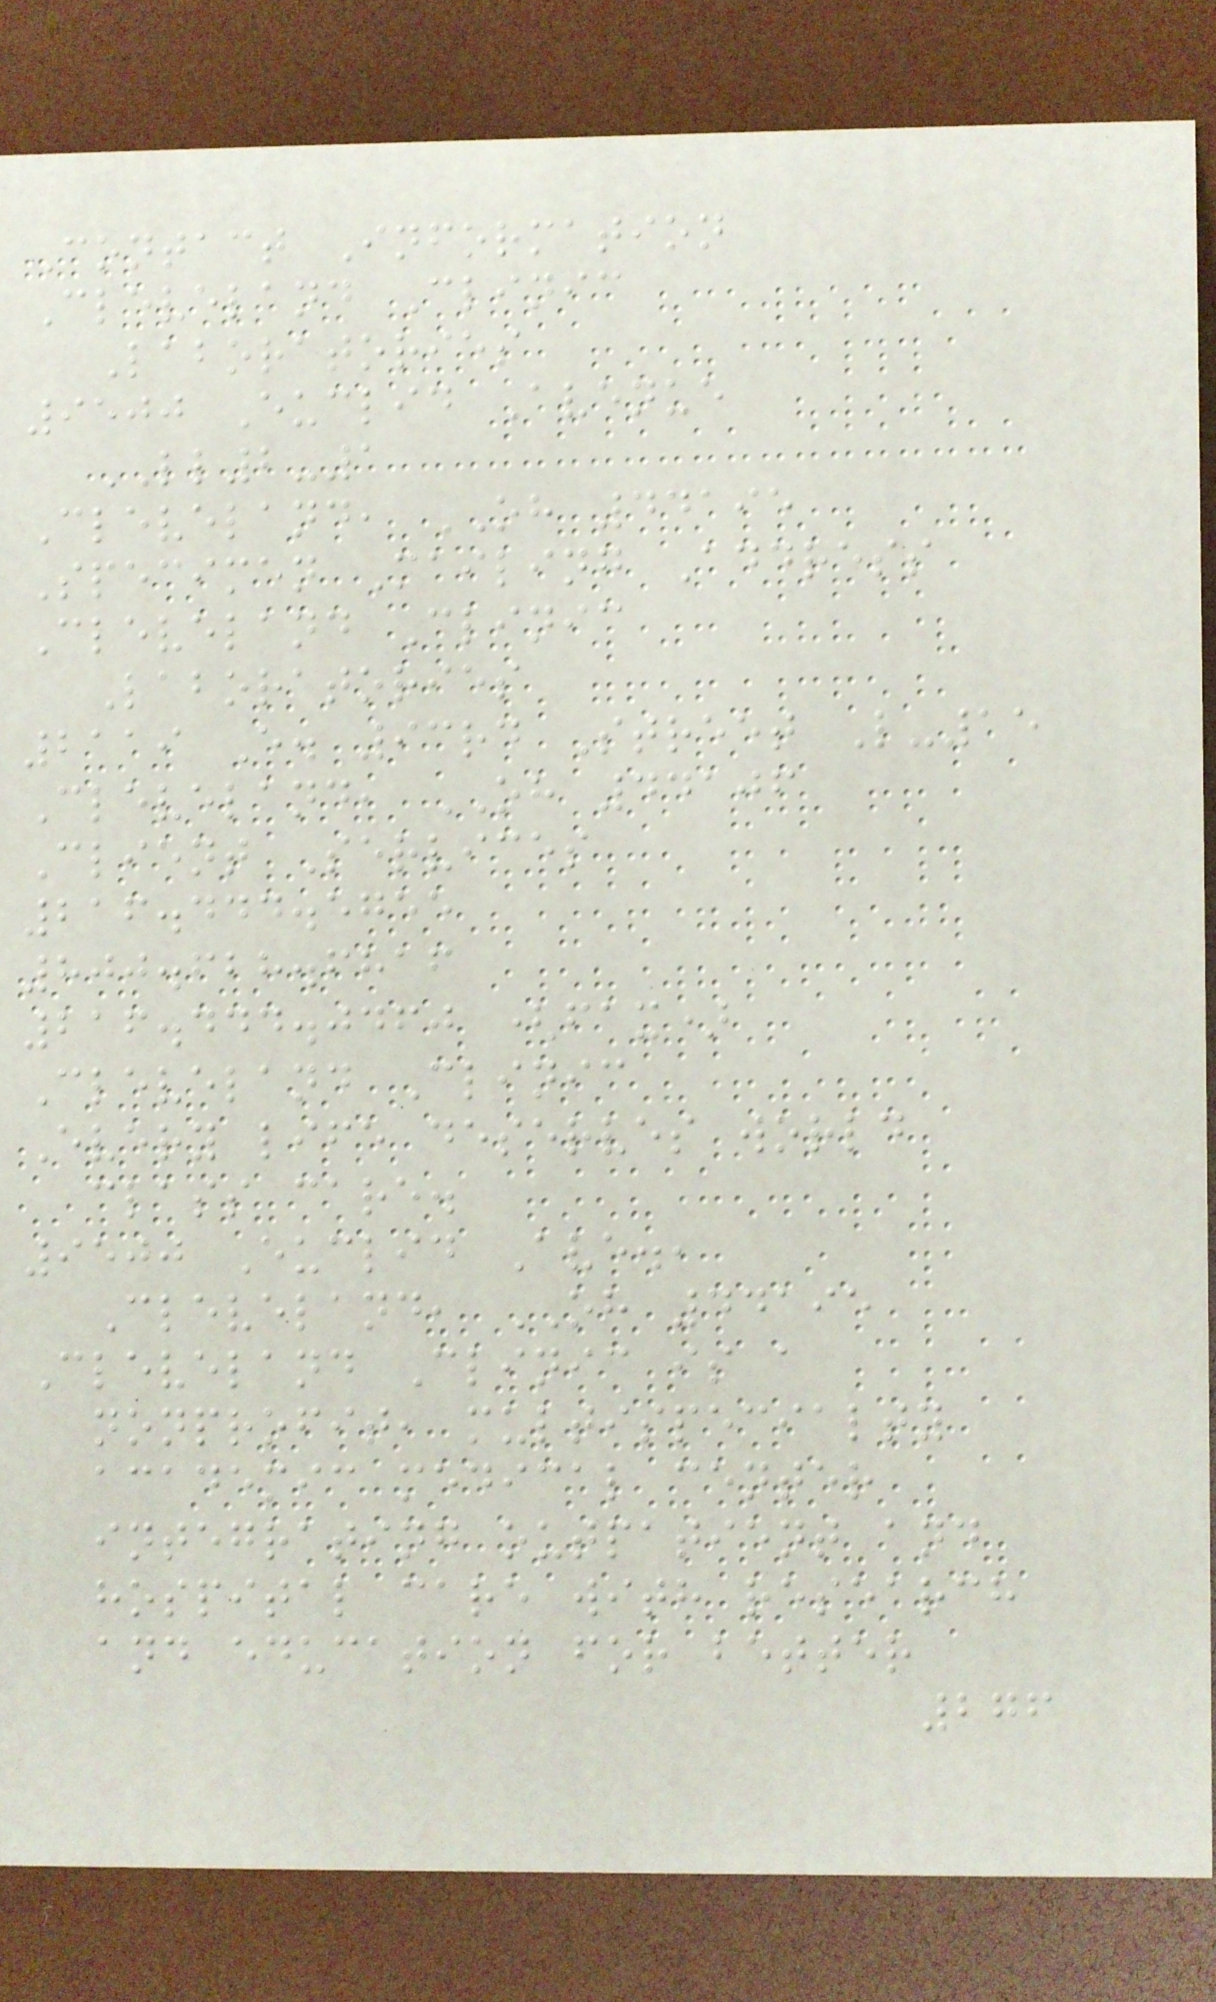Contact Information
Cleveland Clinic
Laboratories
9500 Euclid Avenue
LL2-1
Cleveland, OH 44195
Specimen Mailing Address
Cleveland Clinic
Laboratories
2119 E. 93rd Street L-15
Cleveland, OH 44106
Client Services
216.444.5755
800.628.6816
216.444.0460 (fax)
Cleveland Clinic
Every life deserves world
class care.
9500 Euclid Ave.,
Cleveland, OH 44195
Cleveland Clinic is a
nonprofit, multispecialty
academic medical center
integrating outpatient and
hospital care with research
and education for better
276
